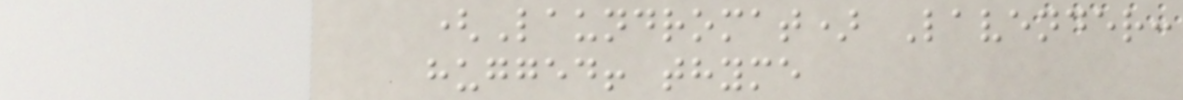(Laundromat) Lavender:
hugged! thyme
